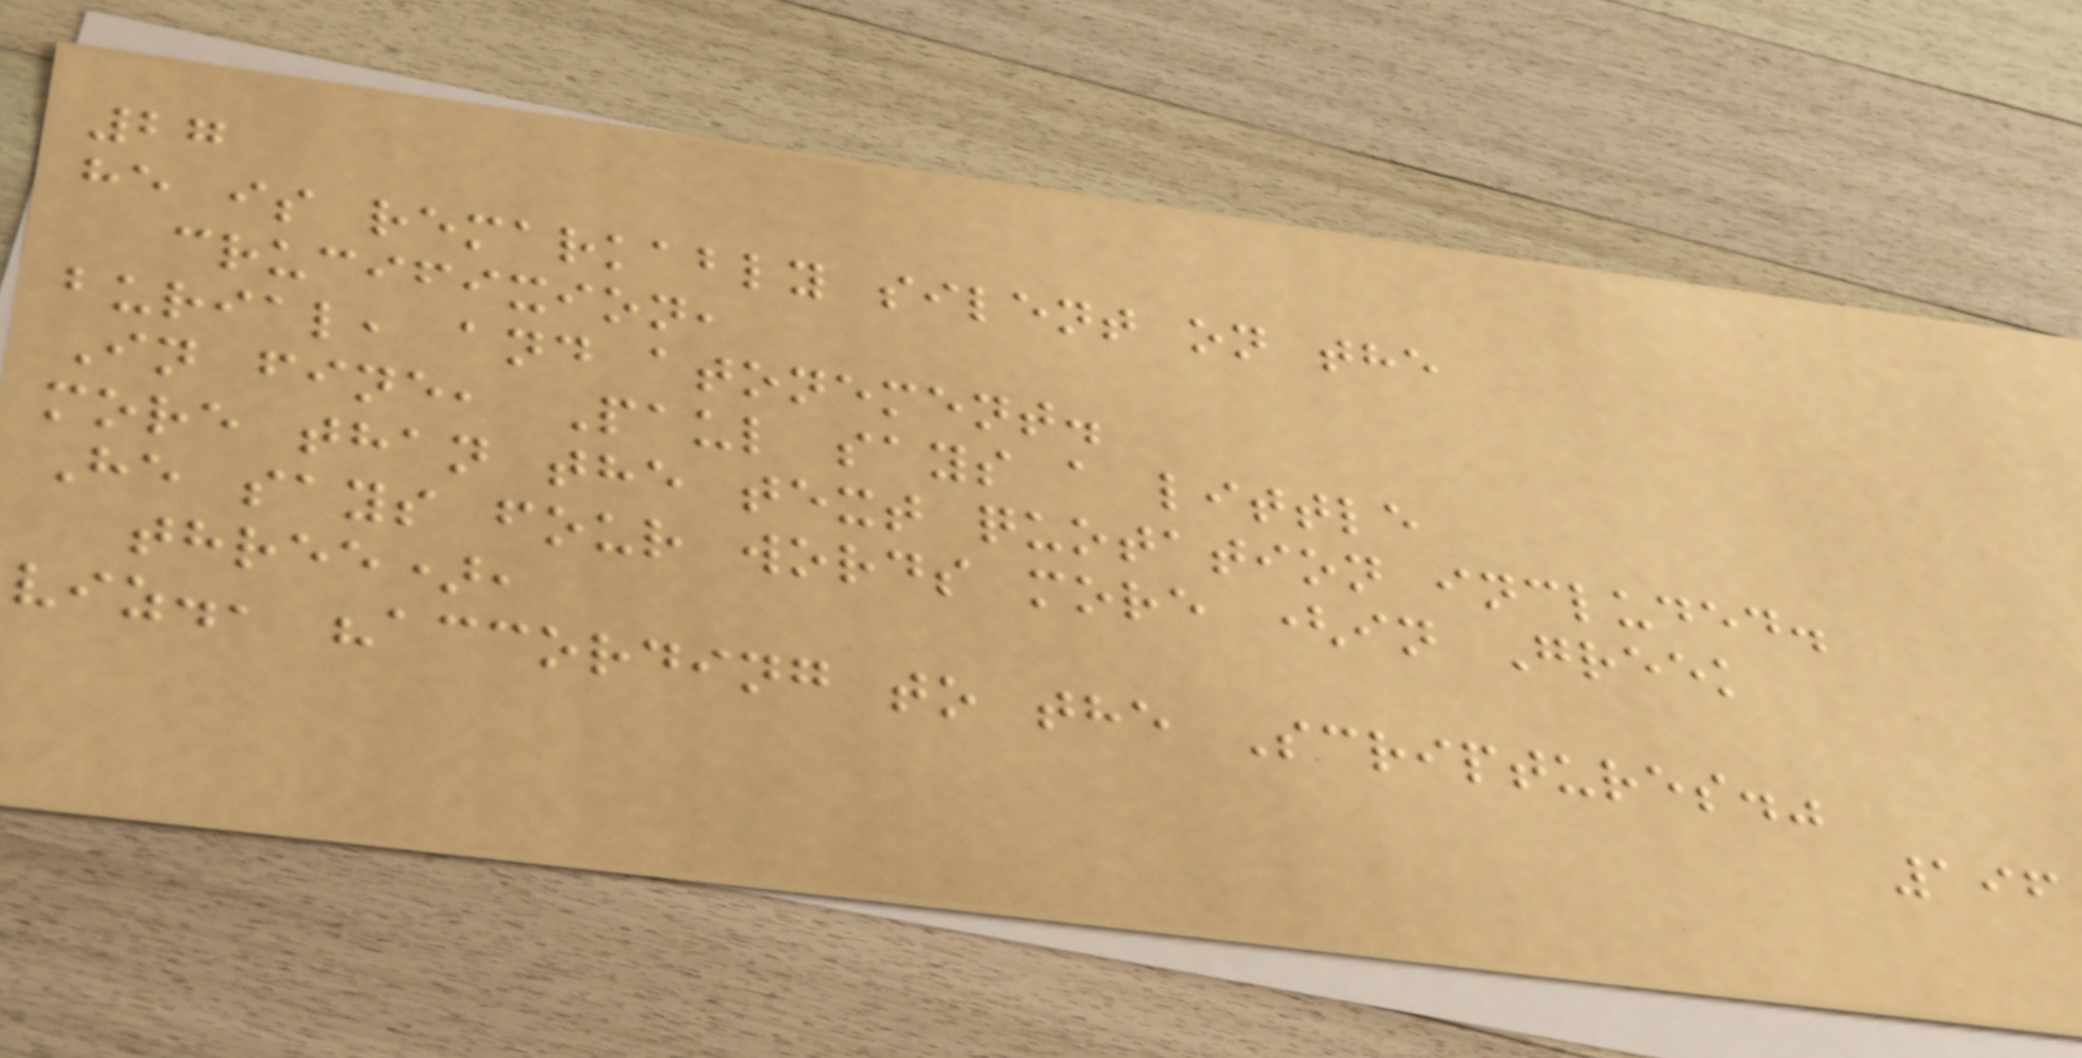27
he is remarkably silent on the
crucifixion,
burial, and atonement.
In fine, Paul says a little
more than the text quotation included.
He says four words more (in Greek
three),
viz., "according to the Scriptures."
196
